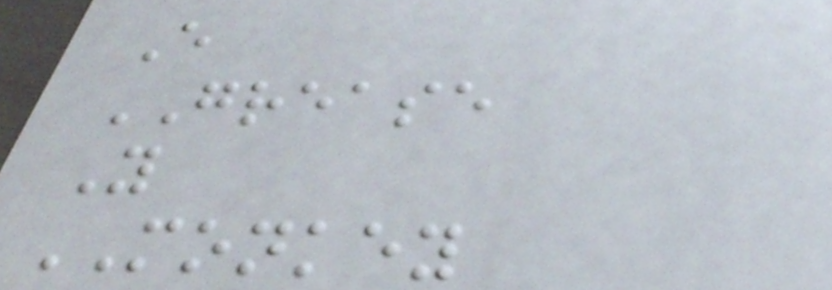E
GREASE
Y
MONKEY
